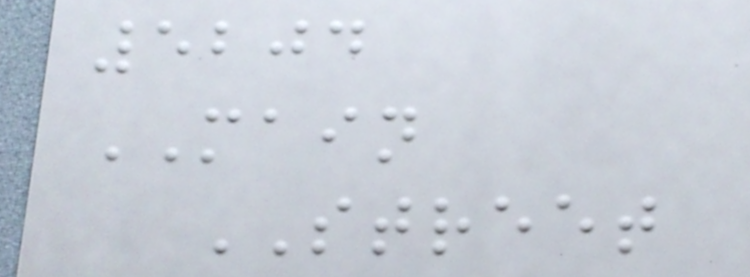5204
MAIN
STREET
